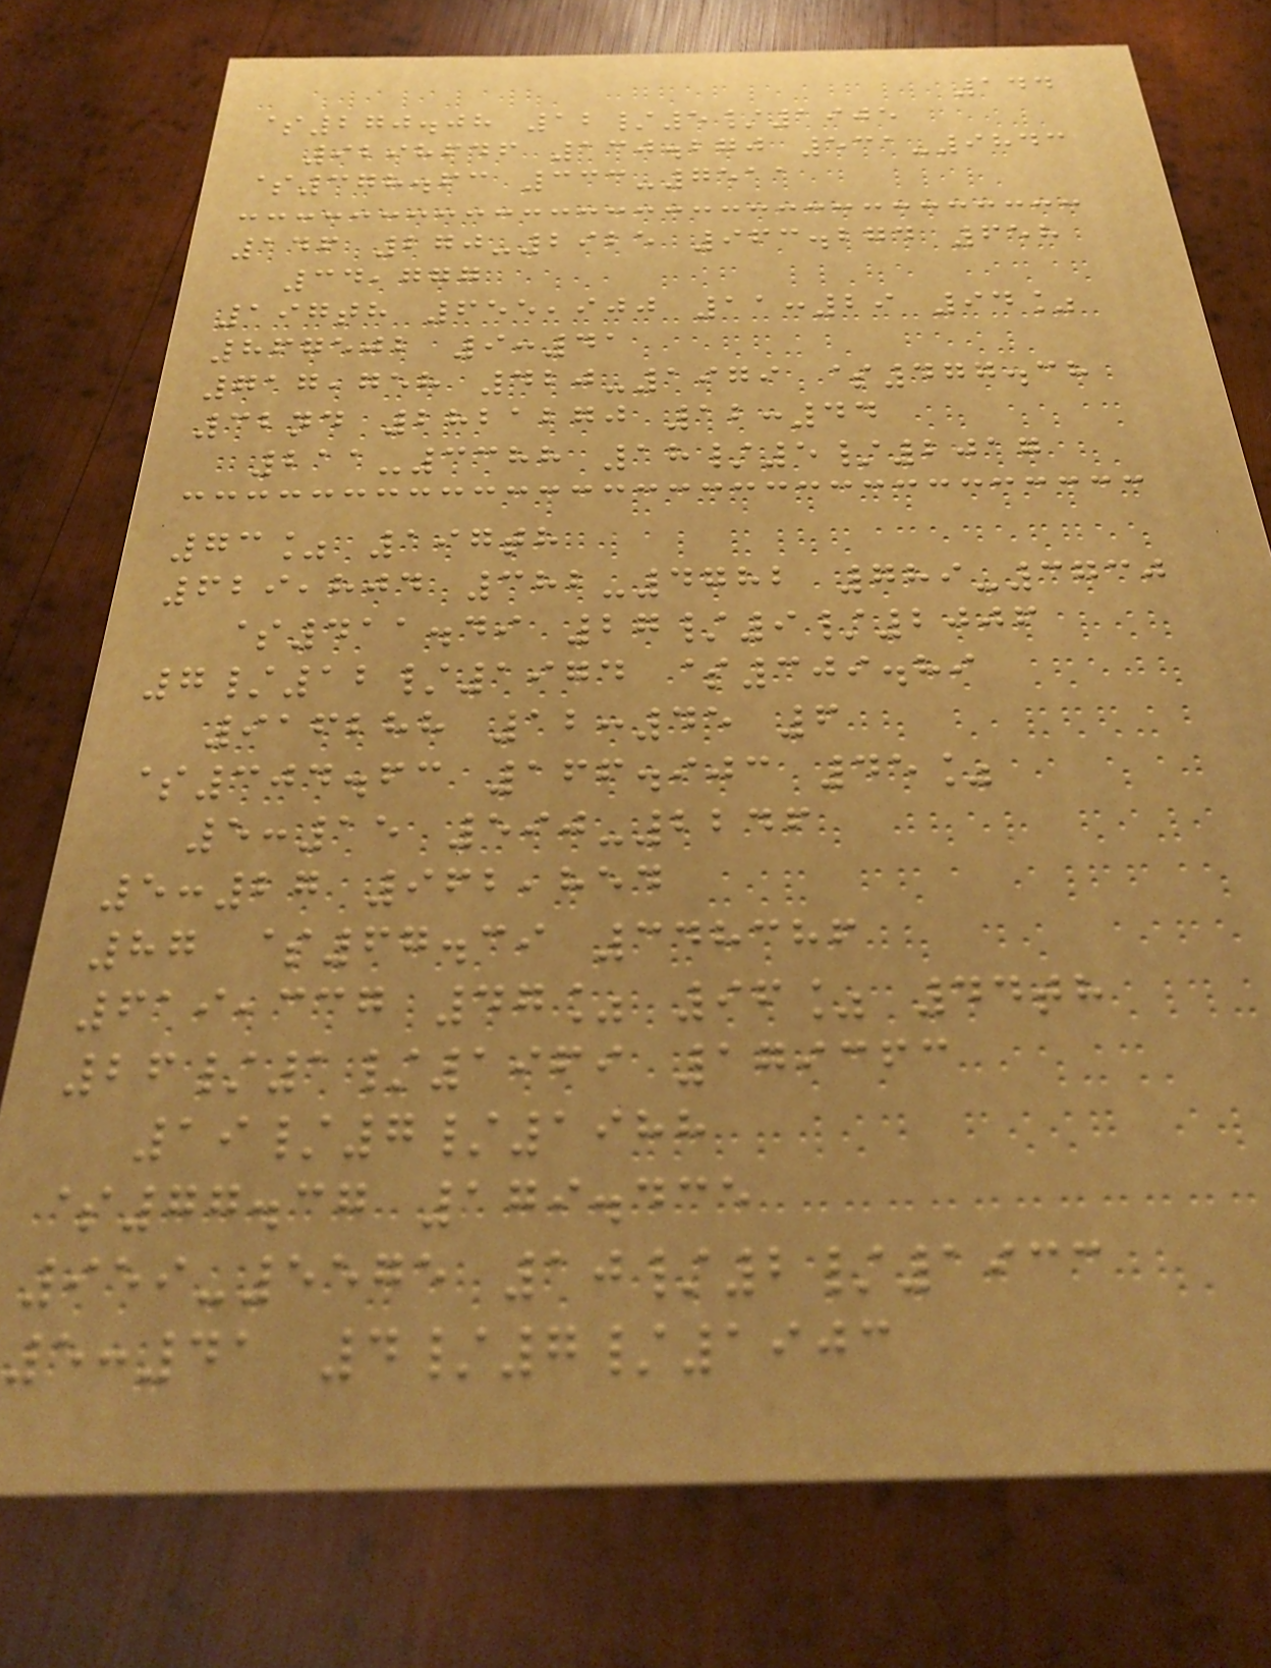144
$270.08 12/5/1905
9298646 130.270 531-9843
$378.63 333-7511
146 270-2925 963.274 658
34,777
197th 655,900 11:29 94%
867502 9:41
717,758 420-1979 $477.38
32nd 2821270 12:44
211-3388 18/5/2017
73% 197th
629,804 382-4782 789-3730
$411.49 27/9/2006
7/12/1974 $309.89
916288 12:45 6
$304.63 166.903 45%
5:15 590-2246
5:27 962,854
87 $67.39 348386
619,337 47% 96% 44th
26/1/1969 179363
19/7/1988
$77.37 179.435
959-5575 10/2/1933
5:41 4/7/1903
